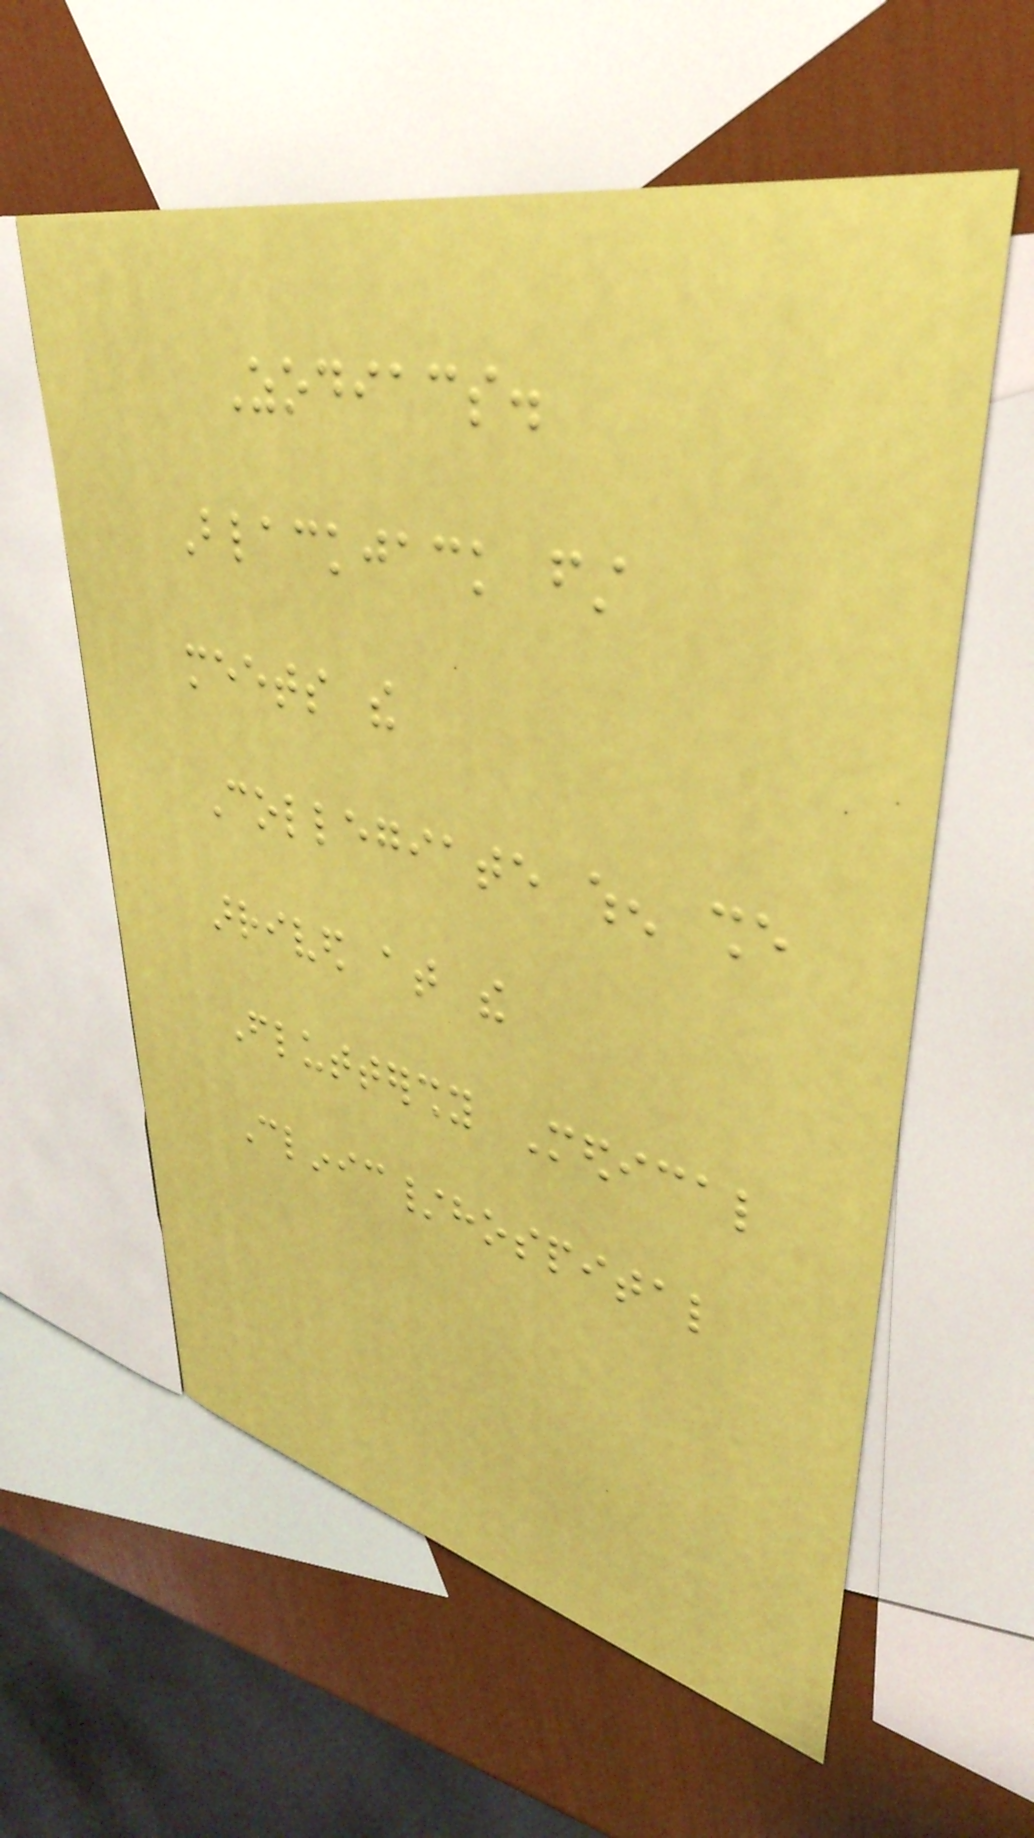Zodiacs.
Blackjack first
meets the
Collegiate when she
arrived at the
Fluttershy Medical
Clinic/hospital
